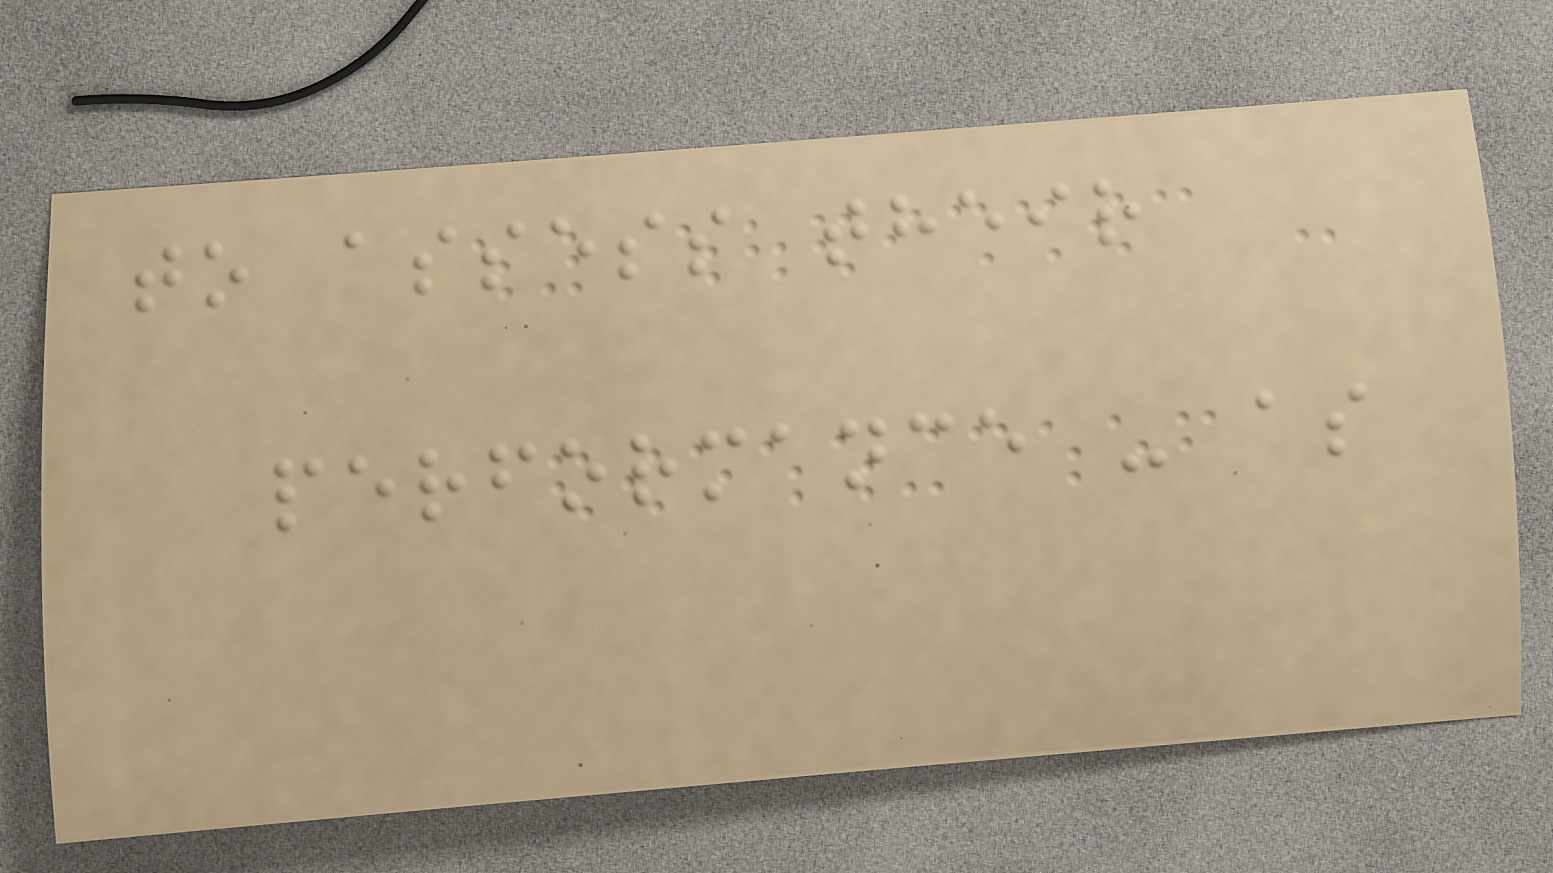to assess their
performance - as
